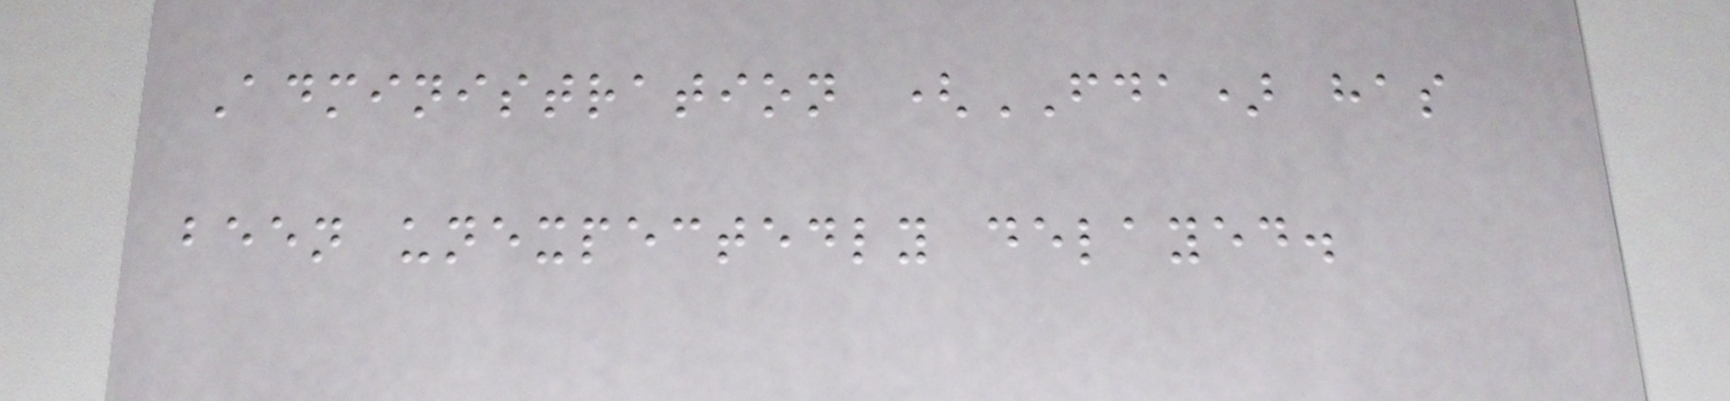Administration (FDA) has
been unexpectedly delayed.
